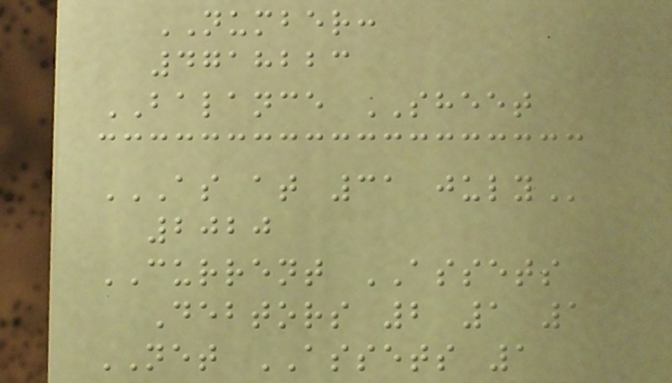NUMBER:
4718223
BALANCE SHEET
AS AT 31 JULY
2020
CURRENT ASSETS
Debtors 2 1 1
NET ASSETS 1
